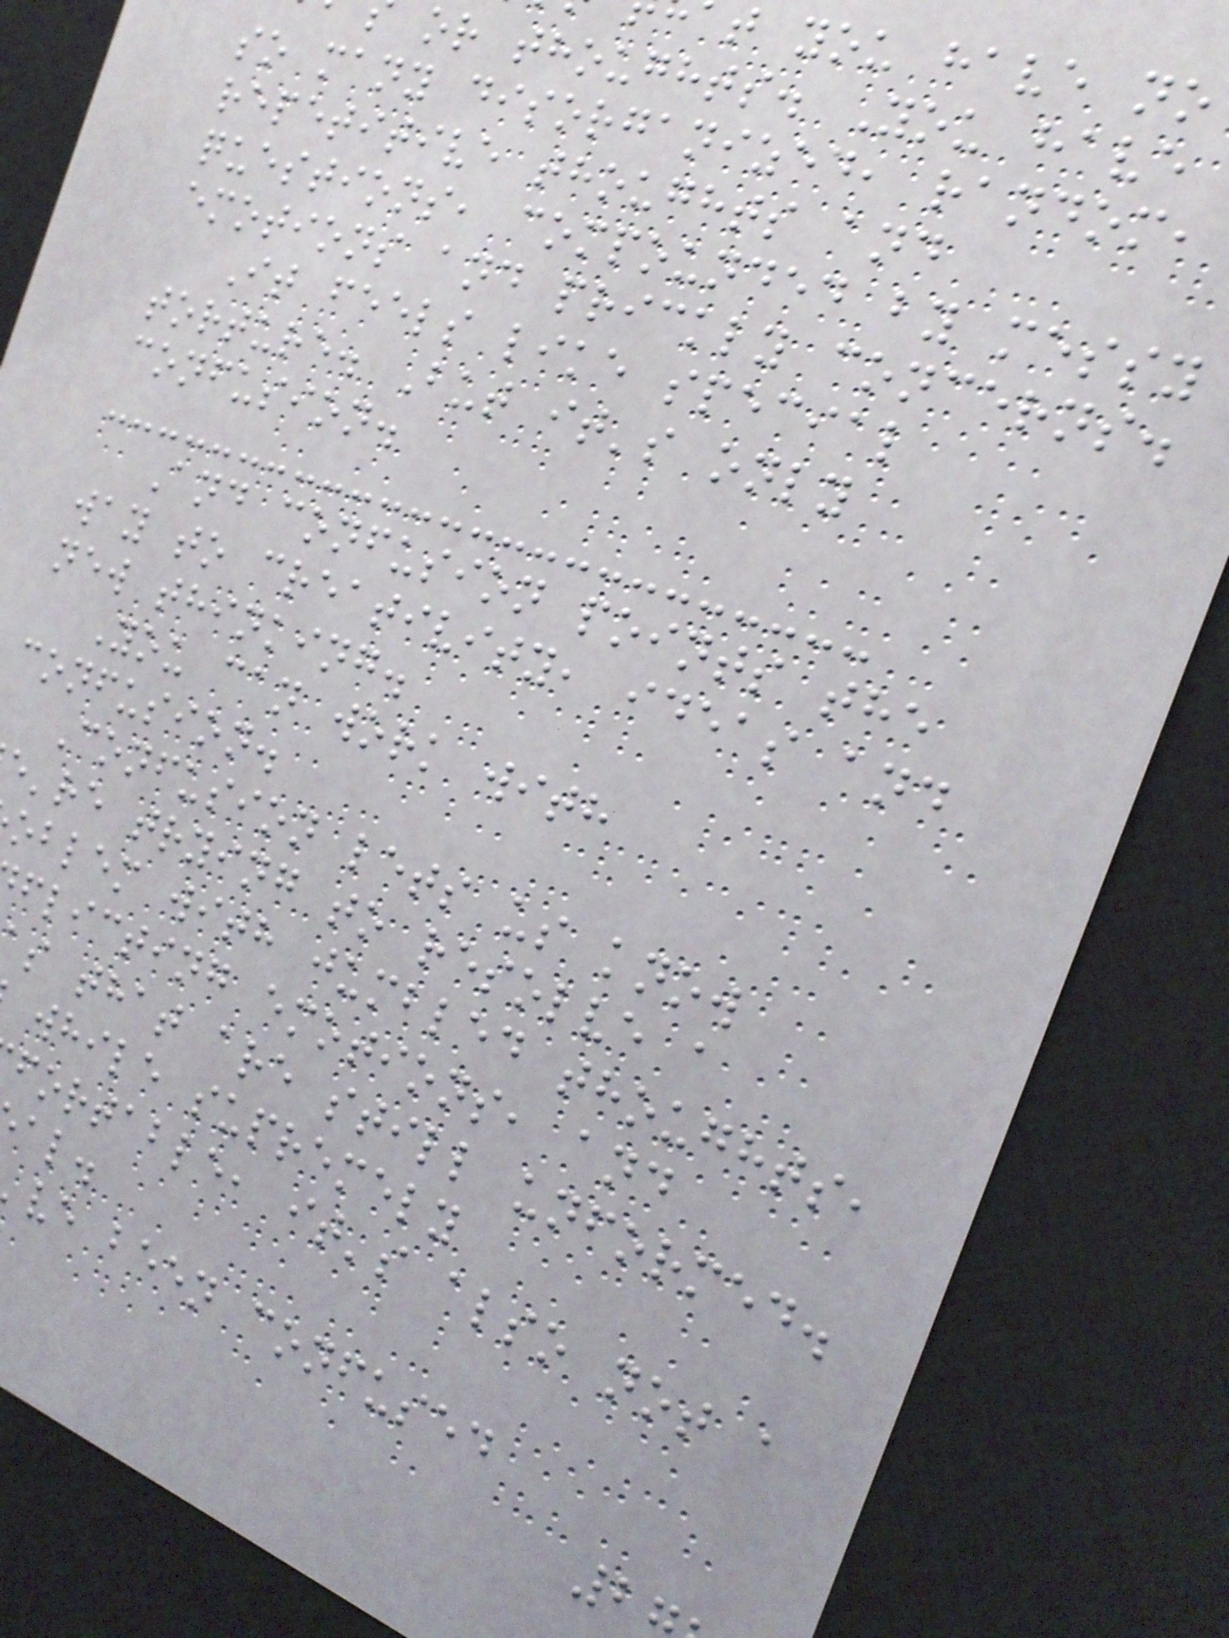t you have no
or thoughts. You have
so many disorganized, random,
repetitive thoughts and
questions, compounded by messy
emotions and prickly concerns.
It feels like special
torture. But it's only
confusion.
And confusion points the
way to creativity, ideas and
new thinking.
You can work with
confusion.
Confusion lets us know
e're trying to resolve a
oblem with jumbled thoughts,
flicting emotions, and
s that are still unformed.
while supremely
fortable, it's also not a
ve been confused
